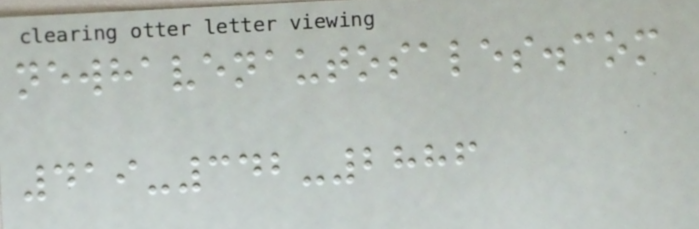newhavenautosales.com
419-342-2886
